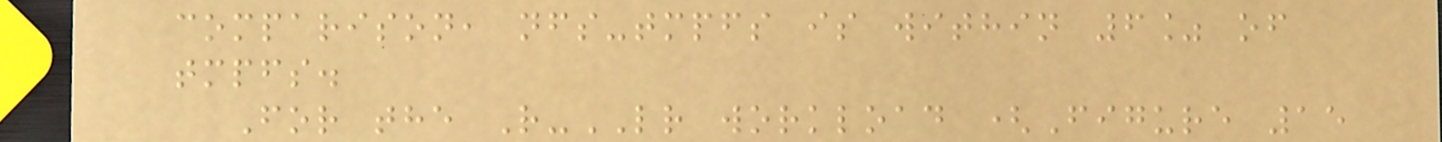comparison, nfs-tmpfs is within 6% of
tmpfs.
For the R-LR workload (Figure 15
